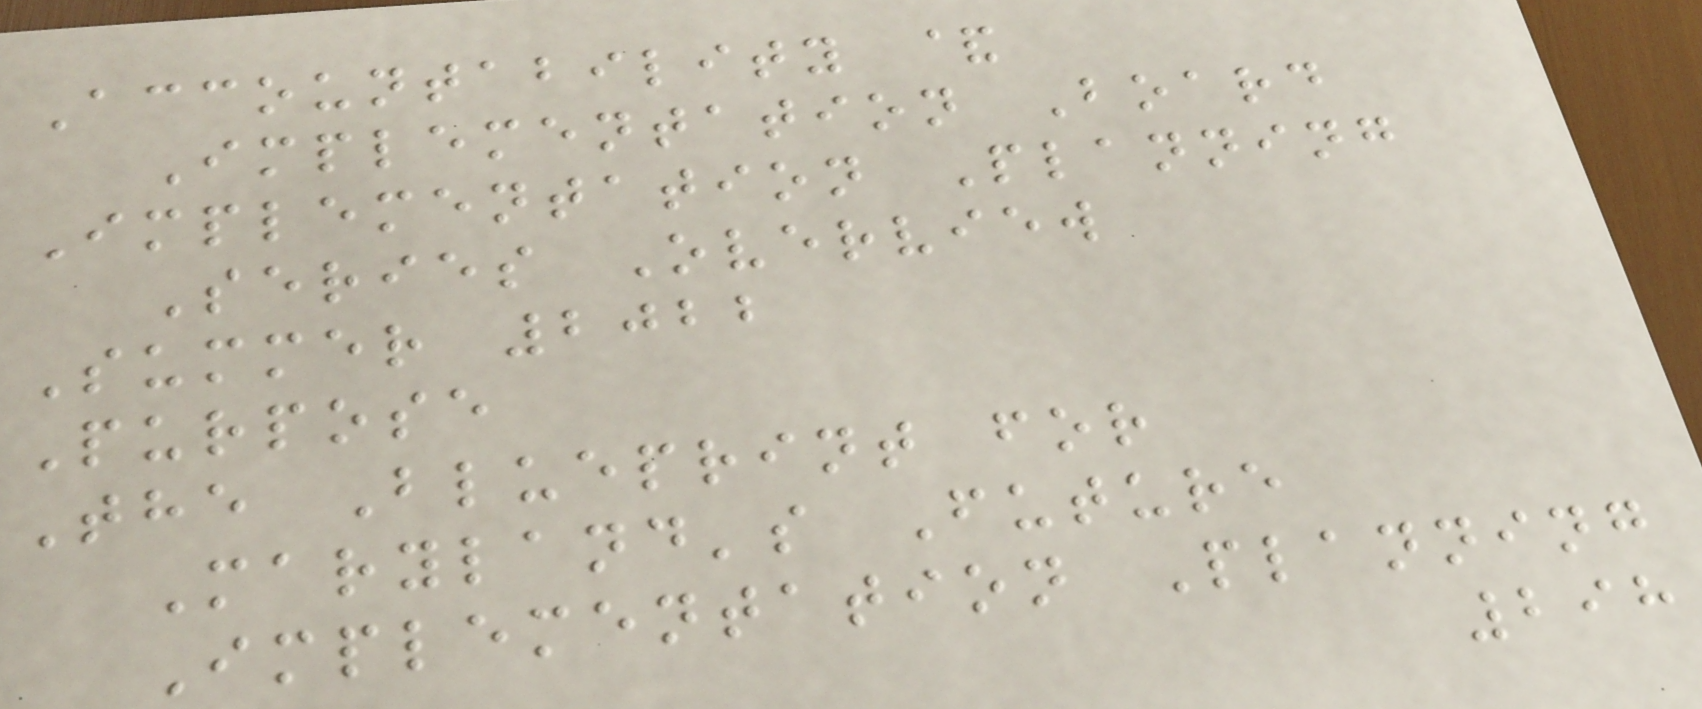Accountability &
Implementation Board
Implementation Planning
Series Overview
Summer 2022
Purpose
The Blueprint for
Maryland's Future
Implementation Planning
298
